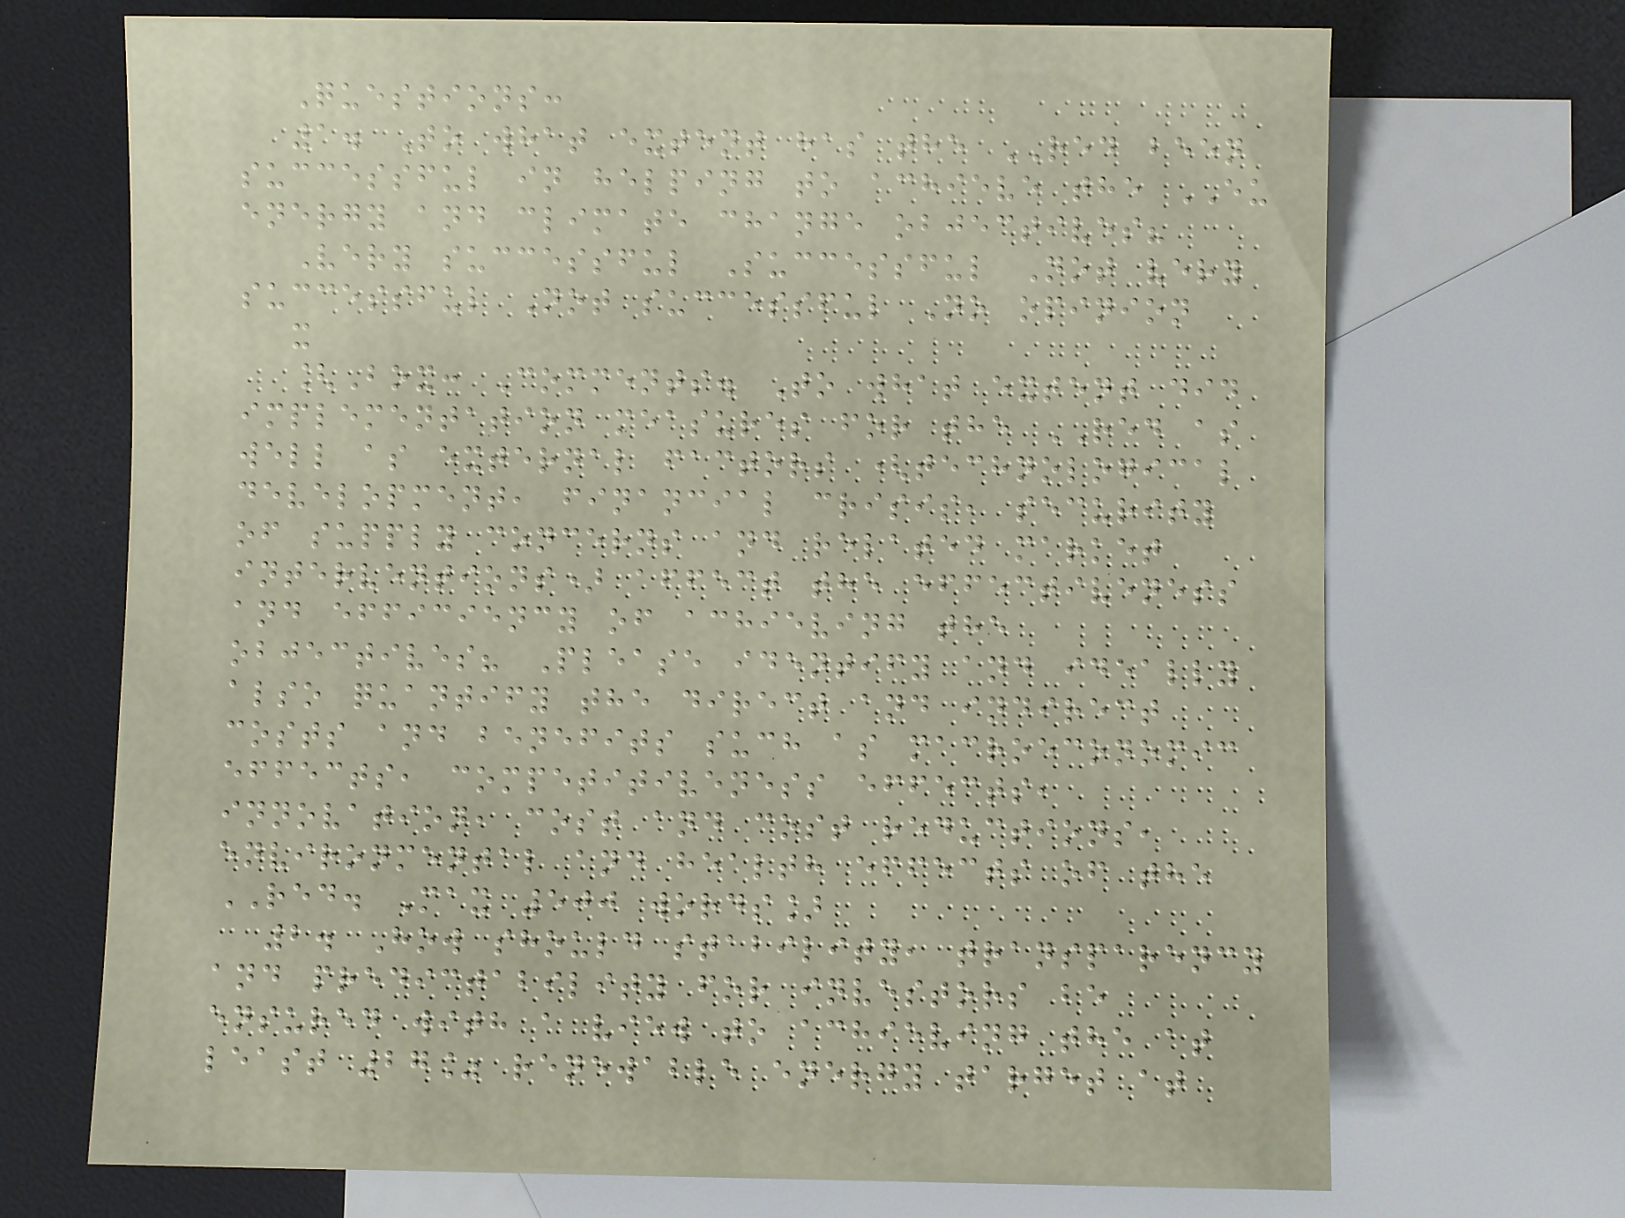Questions:
1. To what extent has the RED been
successful in helping to achieve the EU
energy and climate change objectives?
Very successful Successful Not very
successful Not successful No opinion
x
[Box: Comments. To what extent did
implementation measures for the RED as
well as external factors (technological
development, financial crisis, security
of supply concerns and related market
interventions) affect the effectiveness
and efficiency of achieving the
objectives? Please identify and ideally
also quantify the direct and indirect
costs and benefits such as macroeconomic
effects, competitiveness effects,
innovation, cost and cost reductions,
environmental and health effects of the
RED. Max 500 words]
2. How should stability, transparency
and predictability for investors be
ensured with a view to achieving the at
least 27% renewable energy target at
